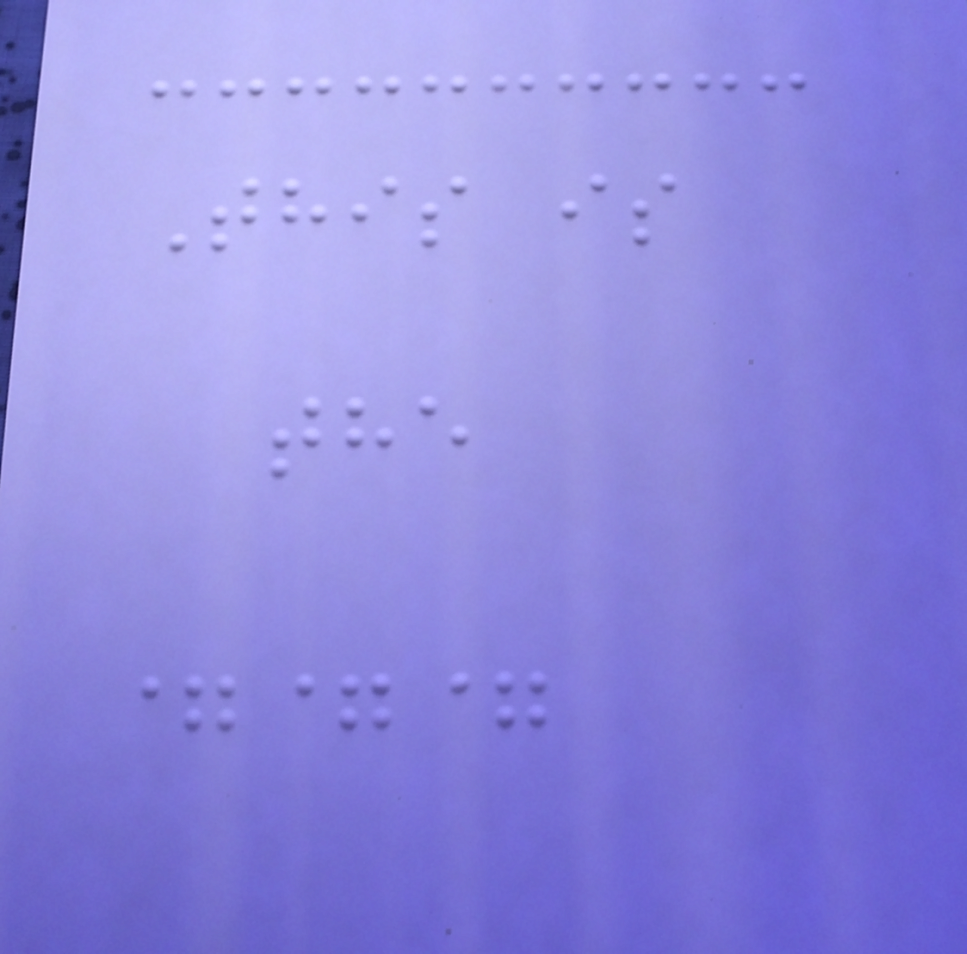This is
the
===
